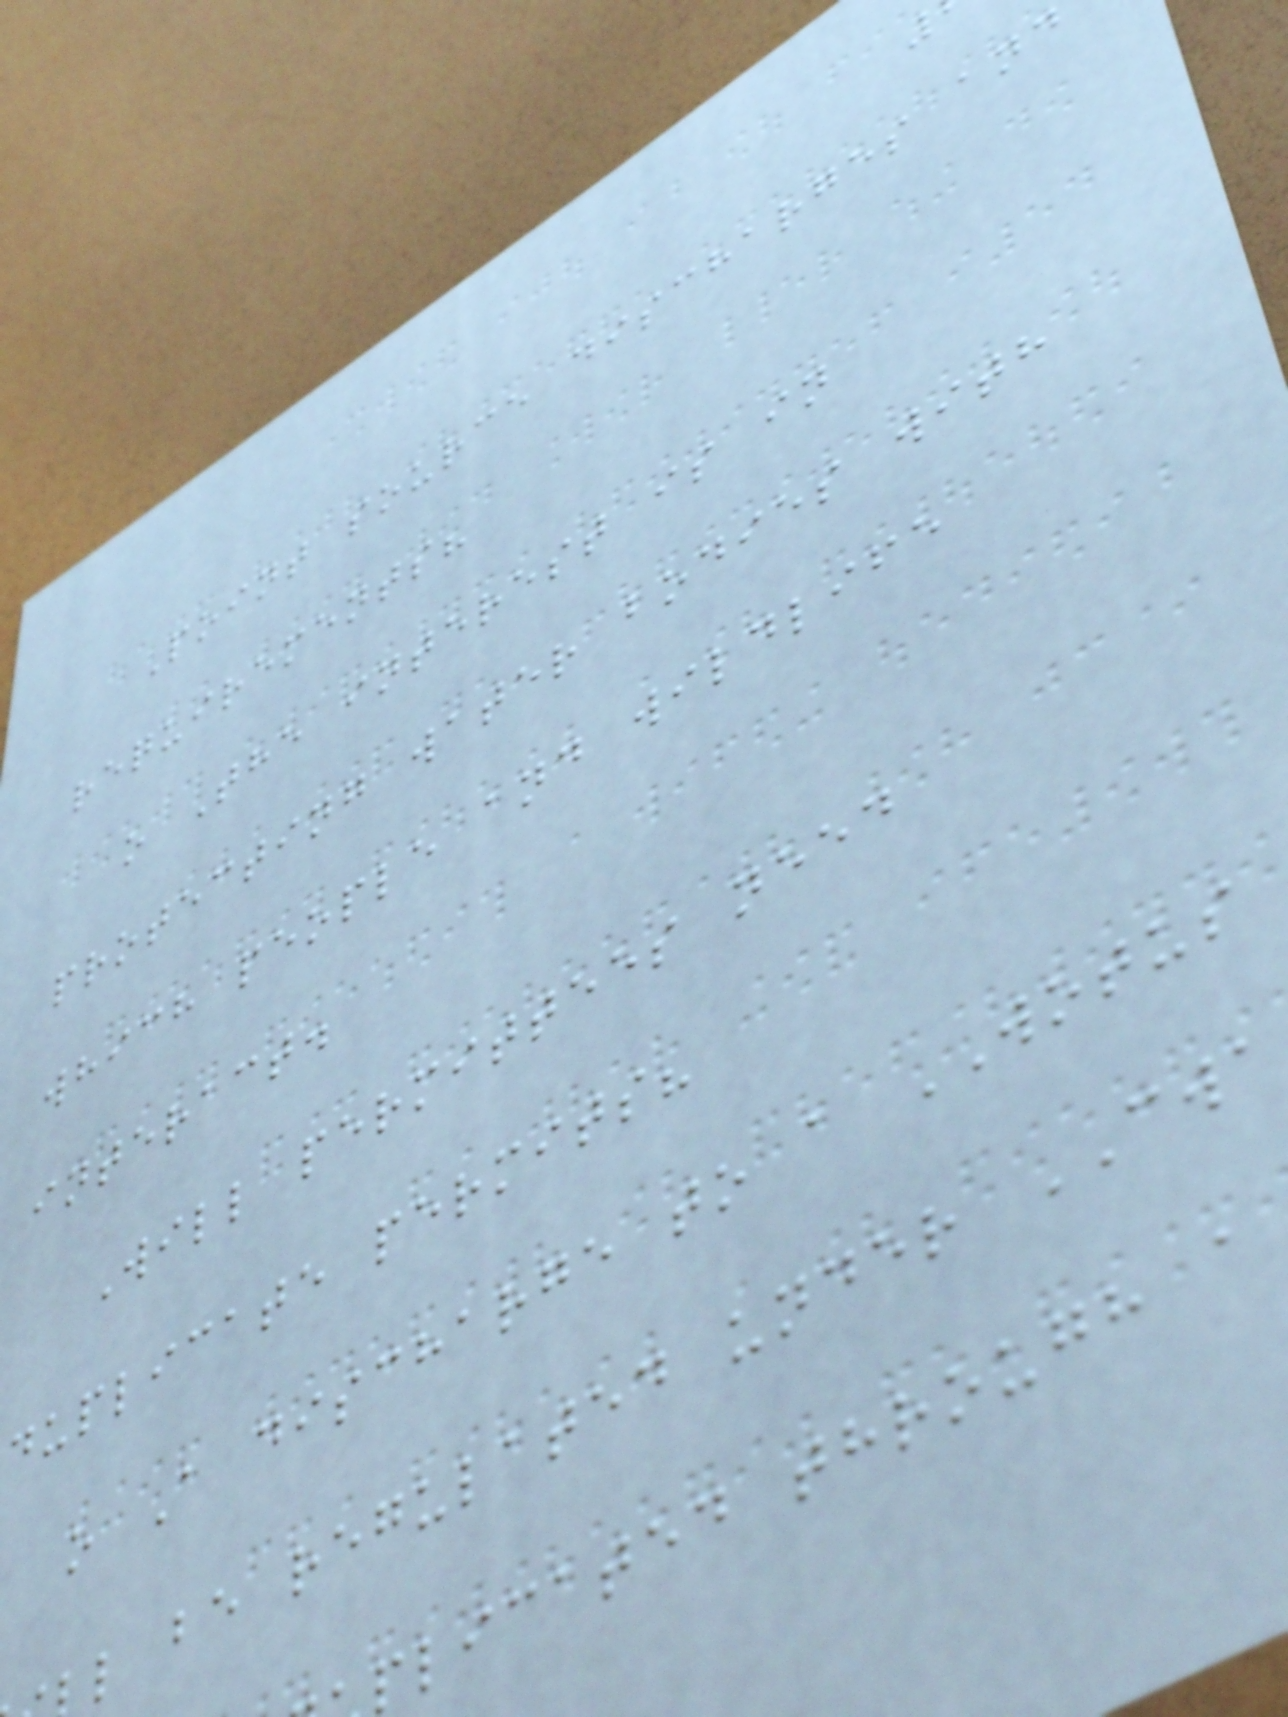Point source discharges and
requirements?
o The interest is in
protecting water bodies with
which people and wildlife
interact.
Will permittees need
duplicate permits?
o A discharge to a WOTUS
l be regulated under CWA
plicated through a
